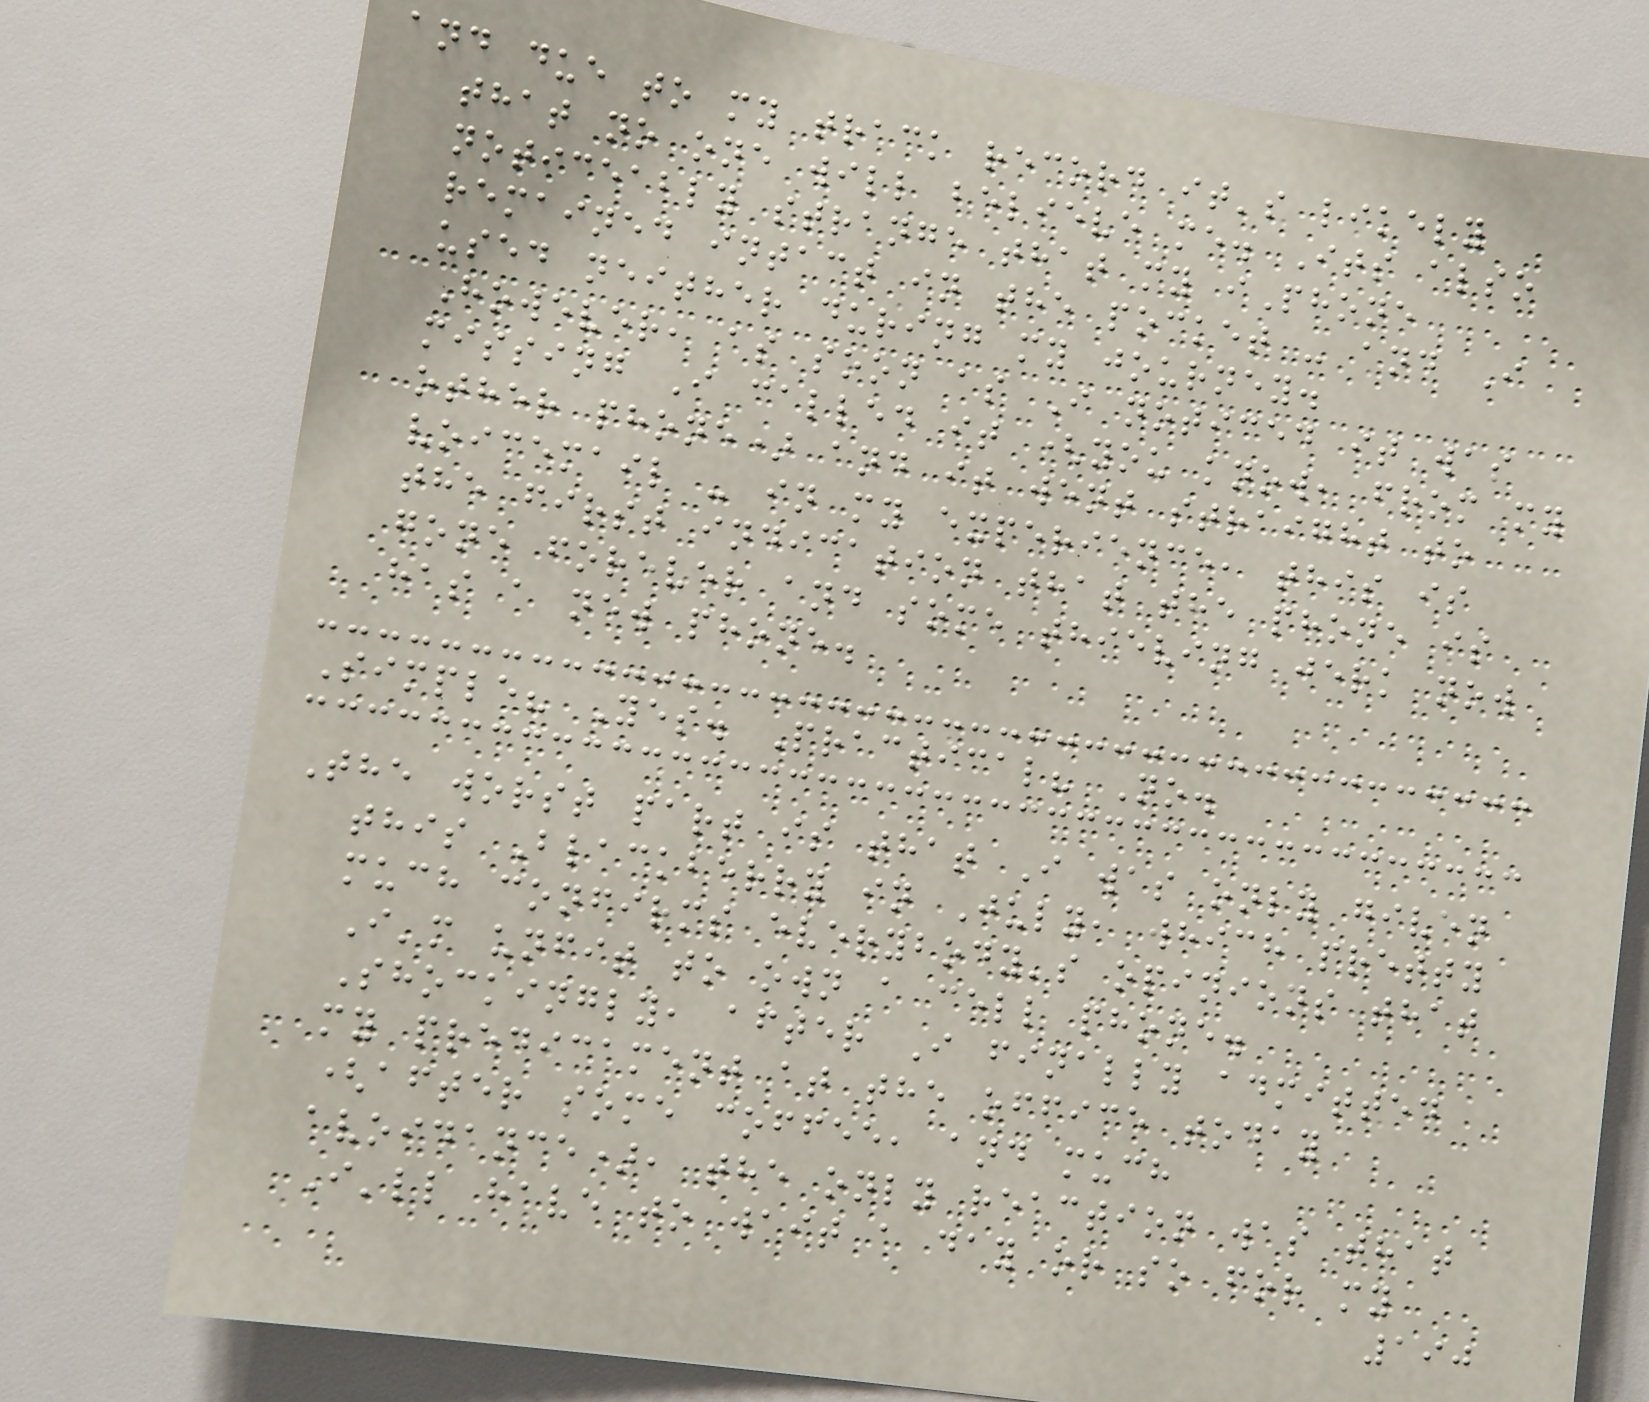and due to my track record it's likely
that no one will believe me. Its also
noticeably strange that my iPhone
remained intact in the pocket - and I
used neither during my journey.
However, as soon as I noticed it was
missing I called it (you know, from my
other phone) and it went straight to
voicemail - in my experience, this is
the first indication that the phone is
gone forever and some thieving jerk now
has a new phone.
Simple? Yes. Practical? No.
The worst part is that I was only given
this Blackberry in July, which pretty
much confirms everybody's opinions that
I'm unfit to own a cell phone.
Shockingly, after I finally admitted
my predicament at the office today
(after some coffee, and much
avoidance), the only reaction was that
I'll have to wait a day or so for my
190
